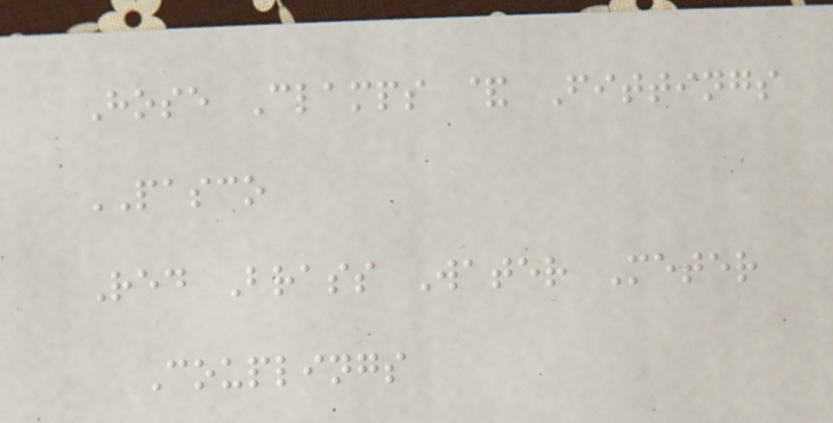Hose Clamps & Fittings
PASCO
Red Brass Water Meter
Couplings
